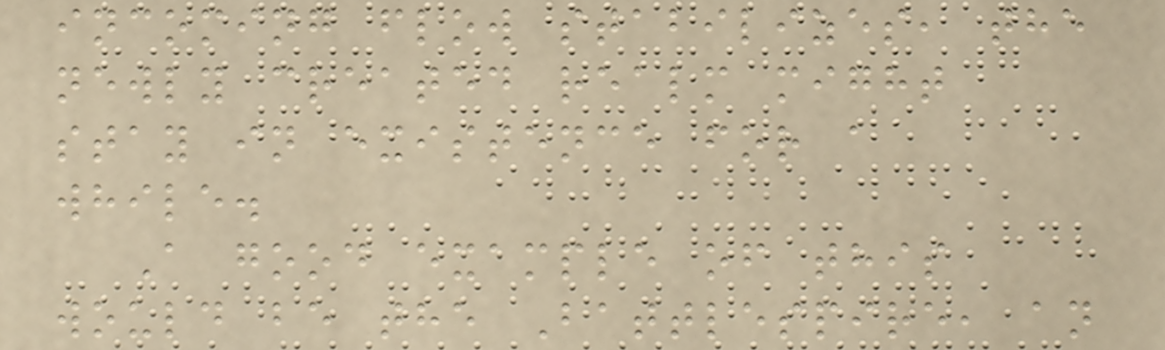incoming flow stabilizes, the
newly created realm might
stay in existence for a
while.
A good example of this
would be the Battlespire, an
